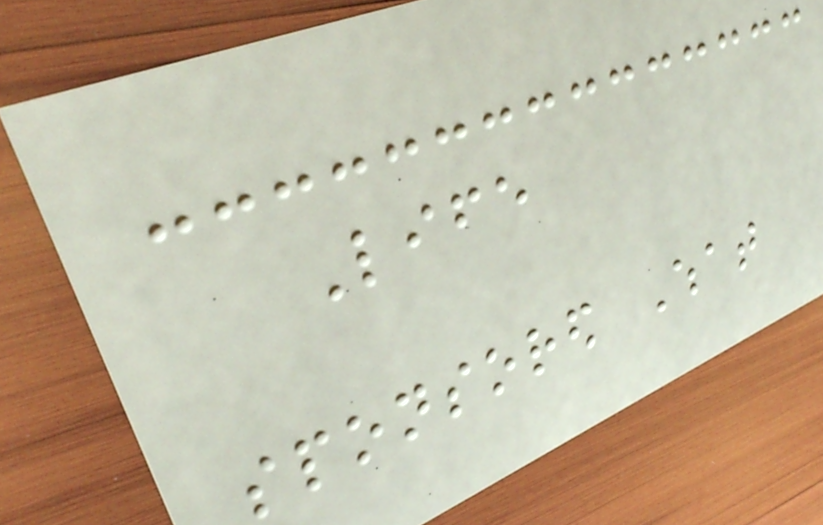Life
sponsored What
